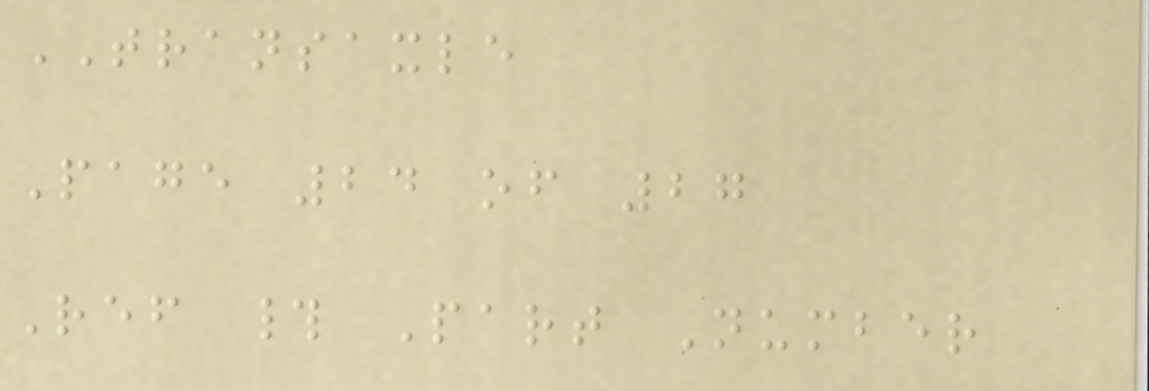TRANSAXLE
Page 24 of 27
Ref # Part Number
